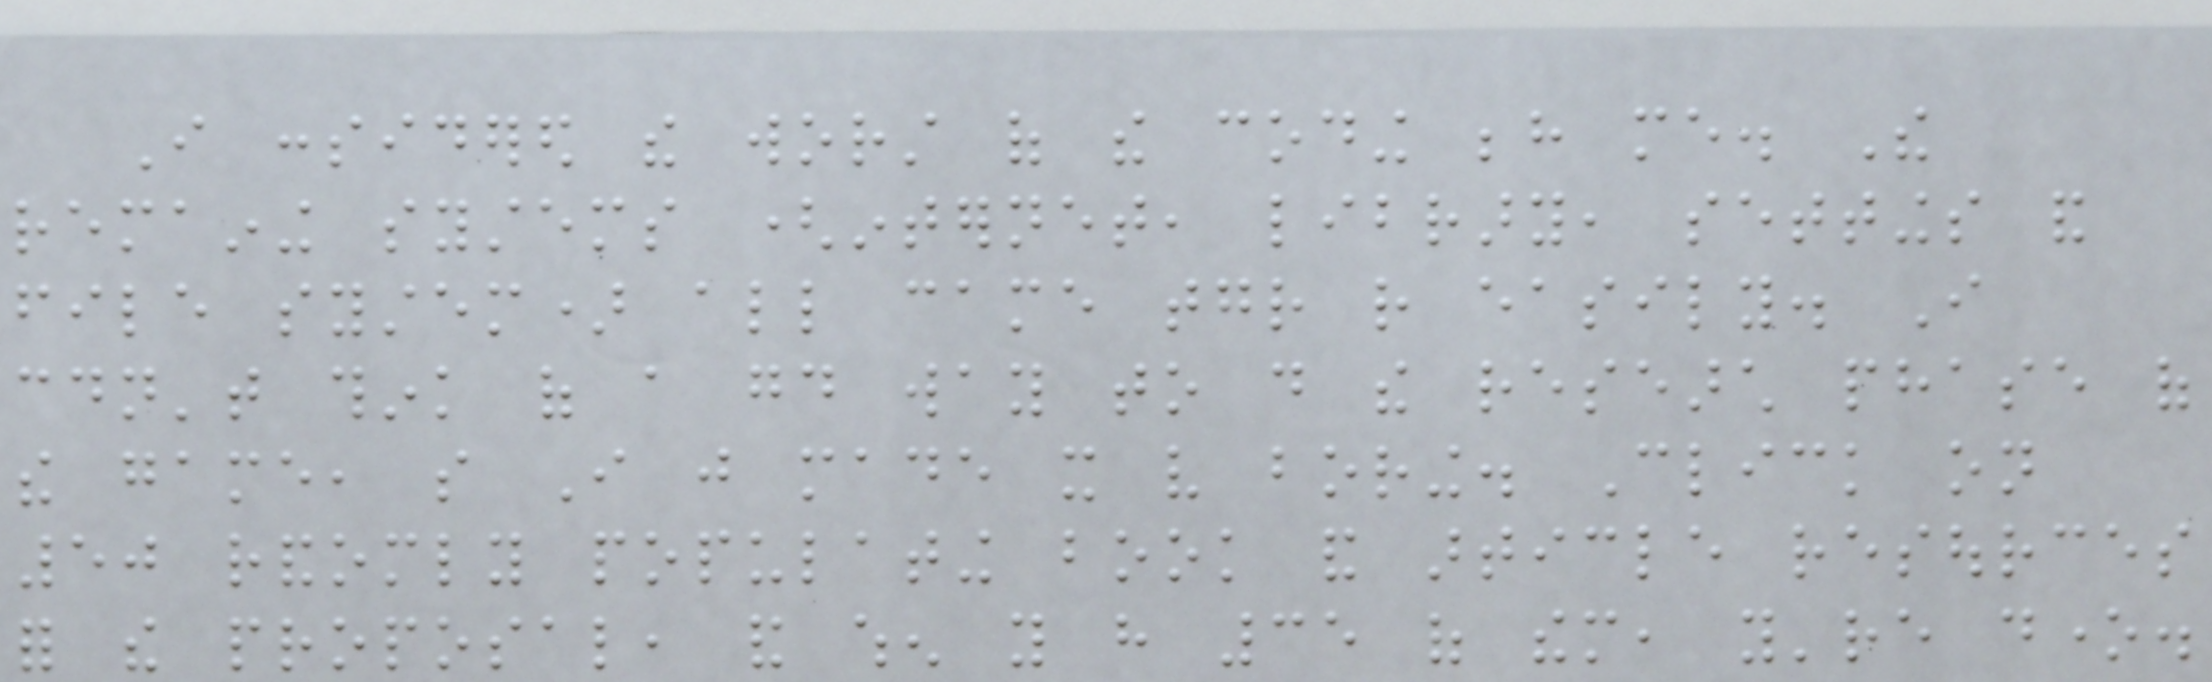I considered the worst of the coding behind me. The
remaining systems (internet, library, settings and
file system) all came together rather easily. I
couldn't think of a good way to do the research phase of
the game, so I just made it very boring. Click on
50 randomly populating book and article resources
for the proposal, and when you have 35 of them, you're done.
